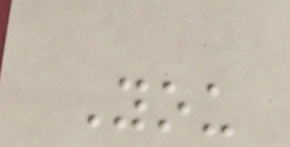You
